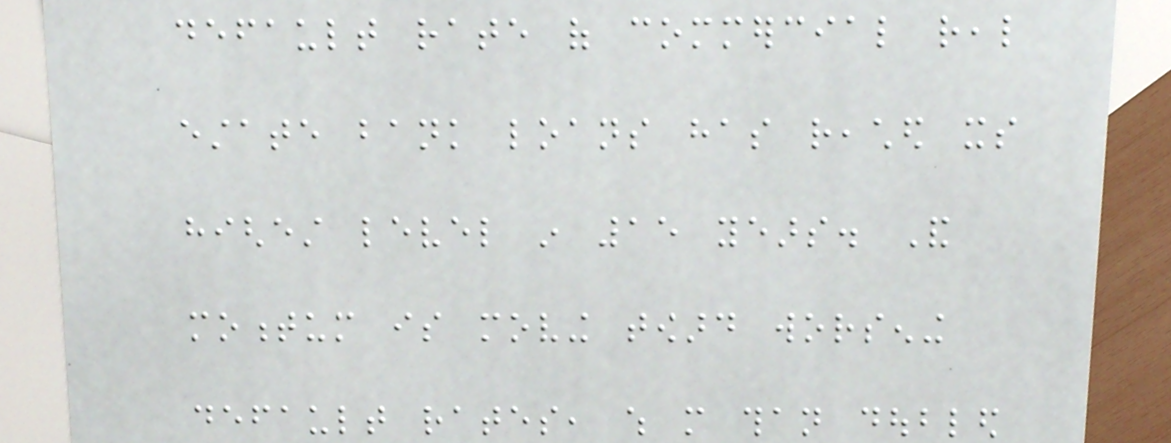default rate of commercial real
estate bank loans has reached its
highest level in 15 years. And
momentum is moving toward worsening
default rates, which more than doubled
